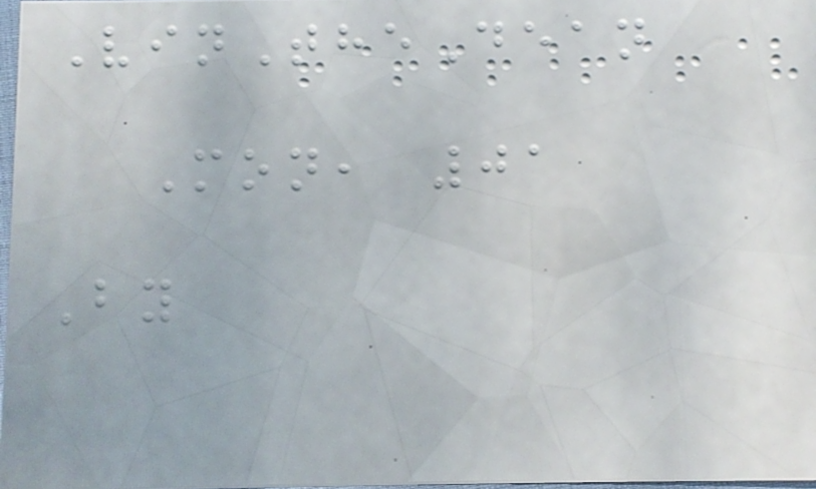VinTheDean
Mon, 01
By
